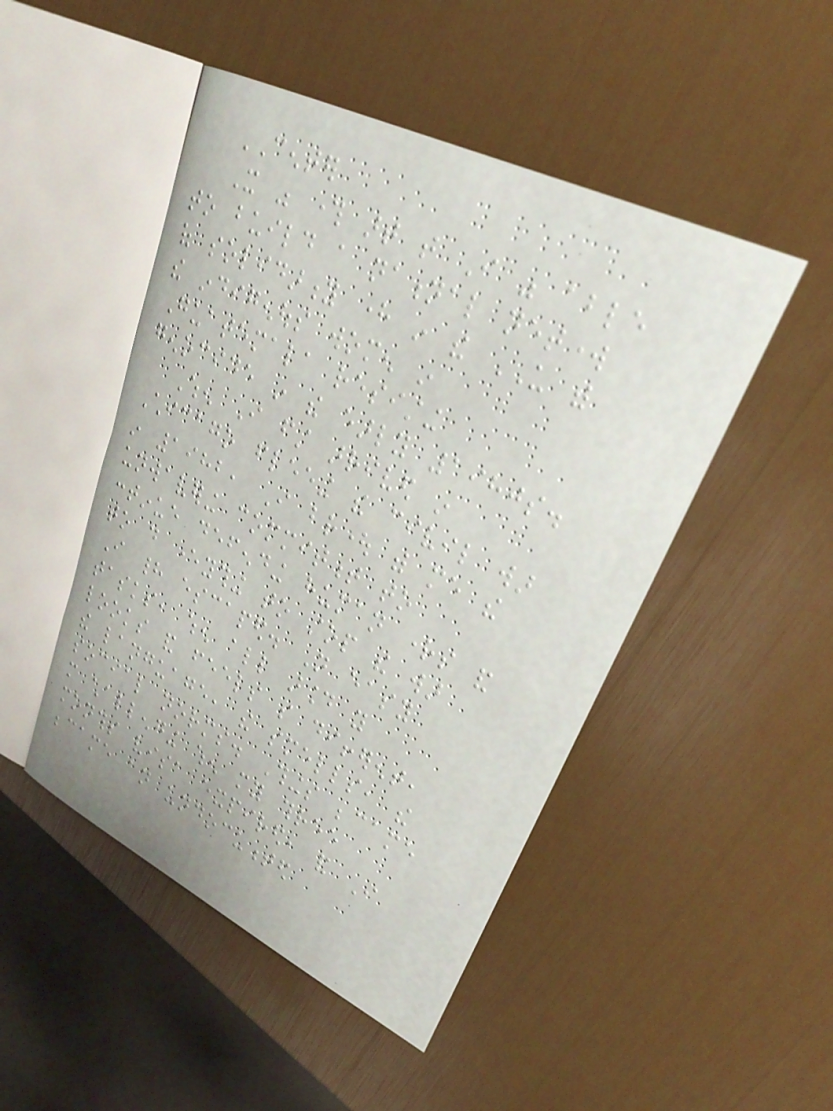CENTER
It was through art that I was able
to build a national network
of solidarity here in the US with
the indigenous women in
Guatemala resisting
genocide in the early 1980s.
When I first arrived in
Chicago fleeing the civil war
in 1982, I brought with me the
unwavering commitment to
continue defending human rights and
to do everything to stop the war
I had escaped. Not easy
tasks, when all around you
looks and feels so different,
the language, the smells, the
social norms. Things became
more challenging when my three
months visa expired, and I
became an undocumented
